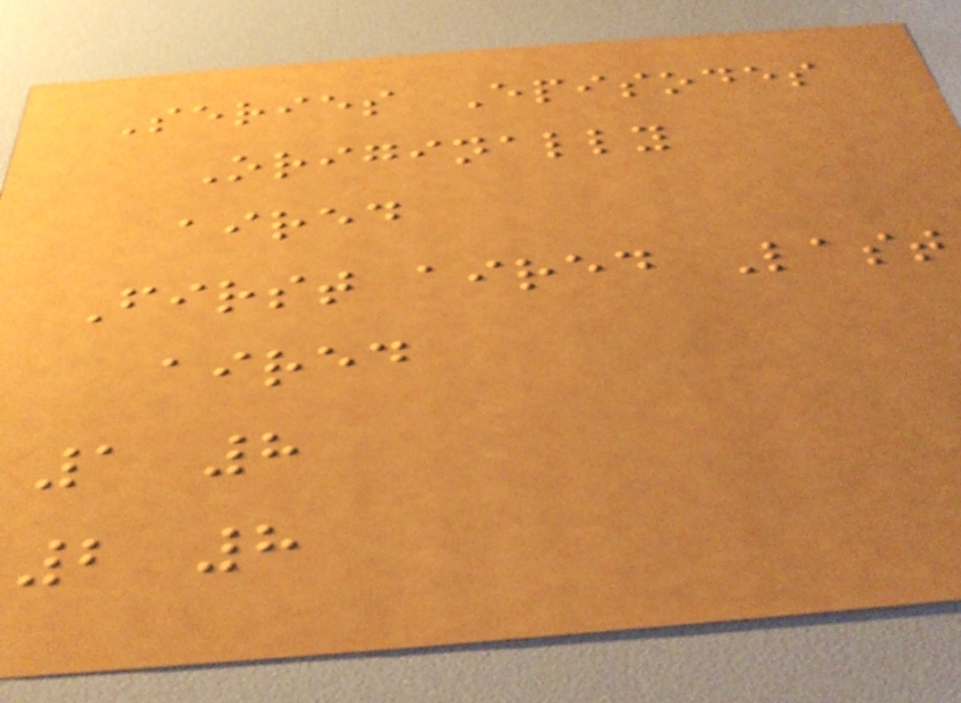Series Episodes
Originally
aired
First aired Last
aired
1 8
2 8
